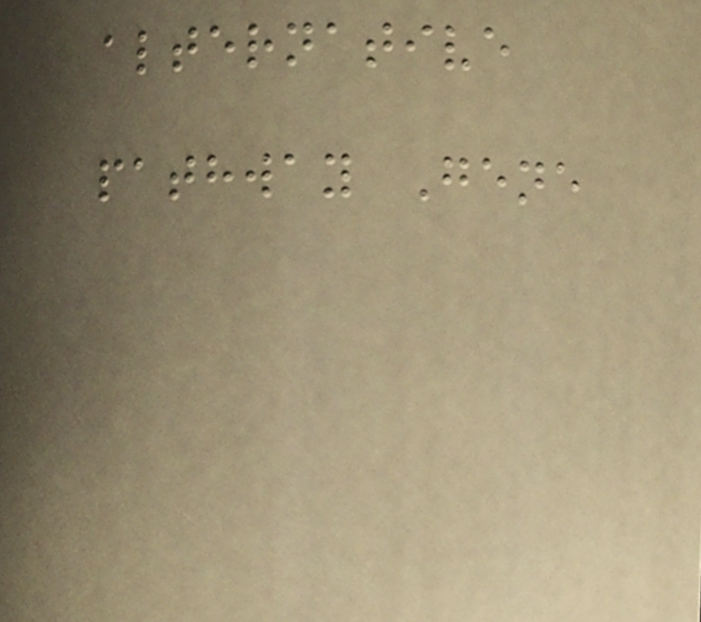alternative
pathway Gene
